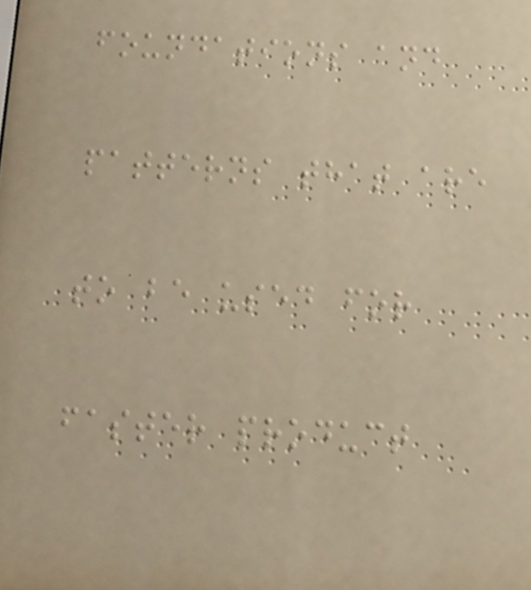foundations and
patterns that are
to be used for
faster product
